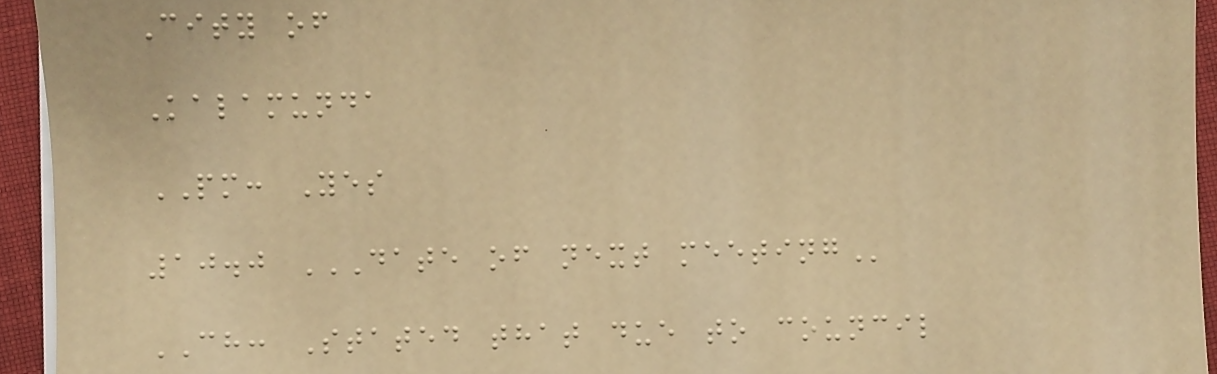City of
Kalamunda
PM: Yes
10.0 DATE OF NEXT MEETING
CH: Stated that due to council
